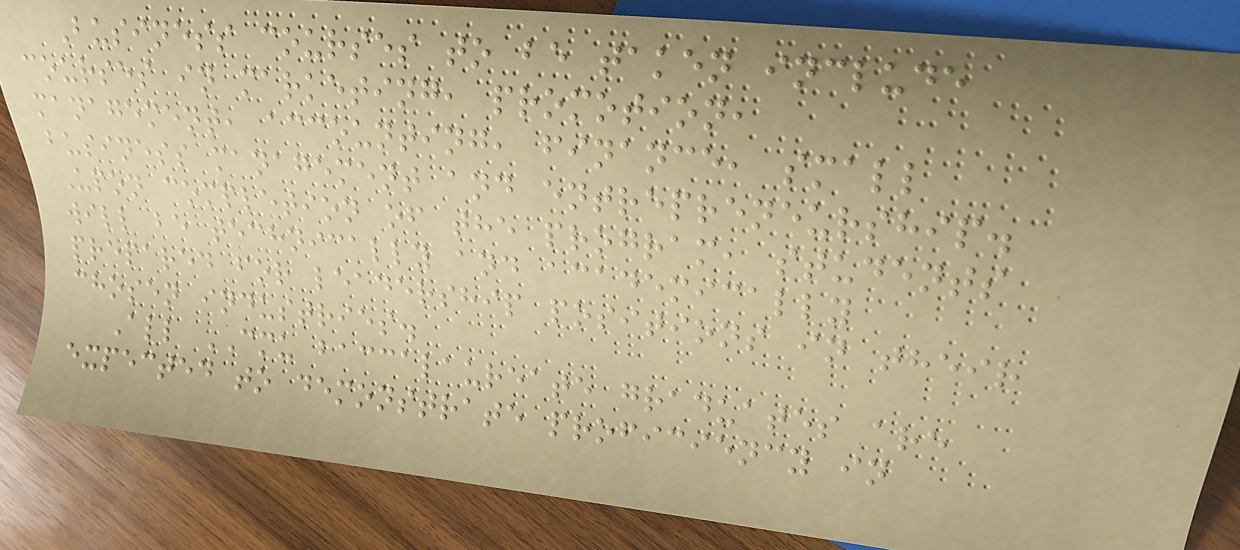Business courses to be taken include
courses in marketing, promotion,
management, accounting, finance, small
business management and entrepreneurship.
Upon completion of the program, students
will be technically and academically
prepared for leadership positions in their
chosen industries.
All CMU baccalaureate graduates are
expected to demonstrate proficiency in
